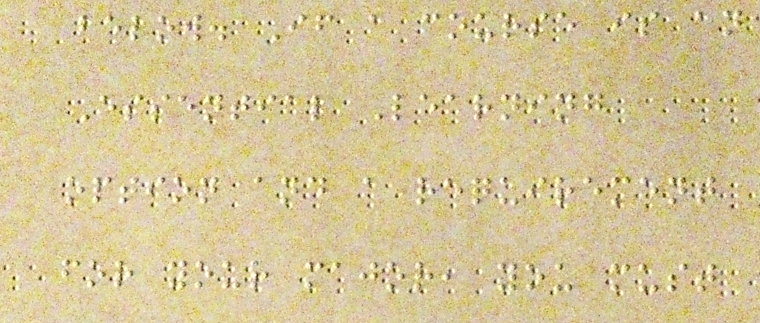below. If a course is an
Essential Learning
option and a requirement
for your major, you must
